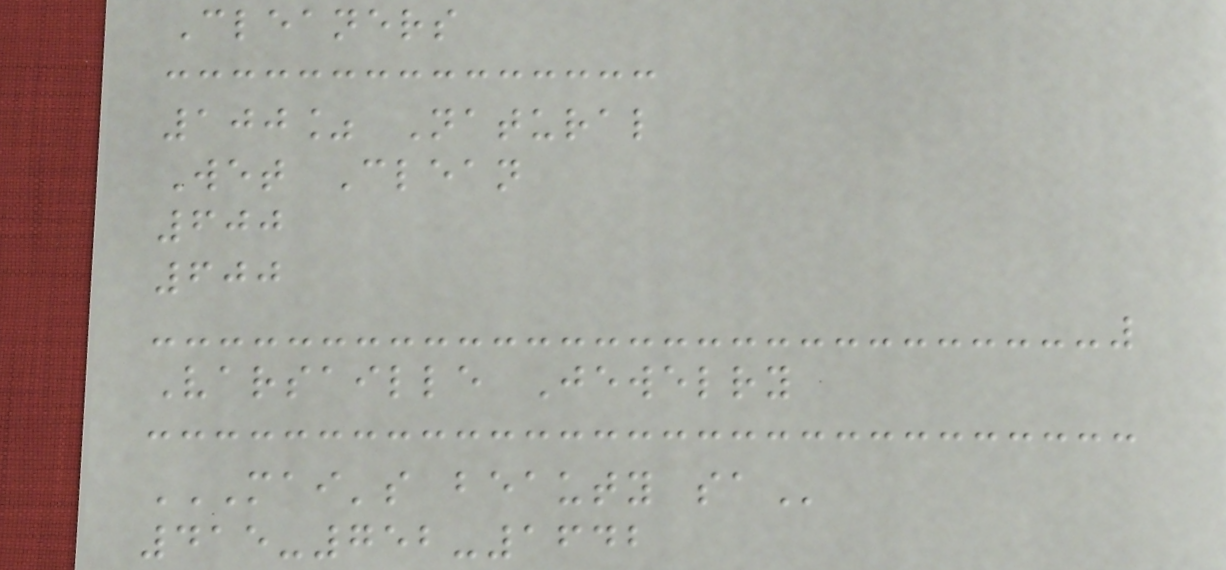Cleaners
100% Natural
Wet Clean
600
600
Varsaille Jewelry
MAI'S BEAUTY SA
415-752-1642
